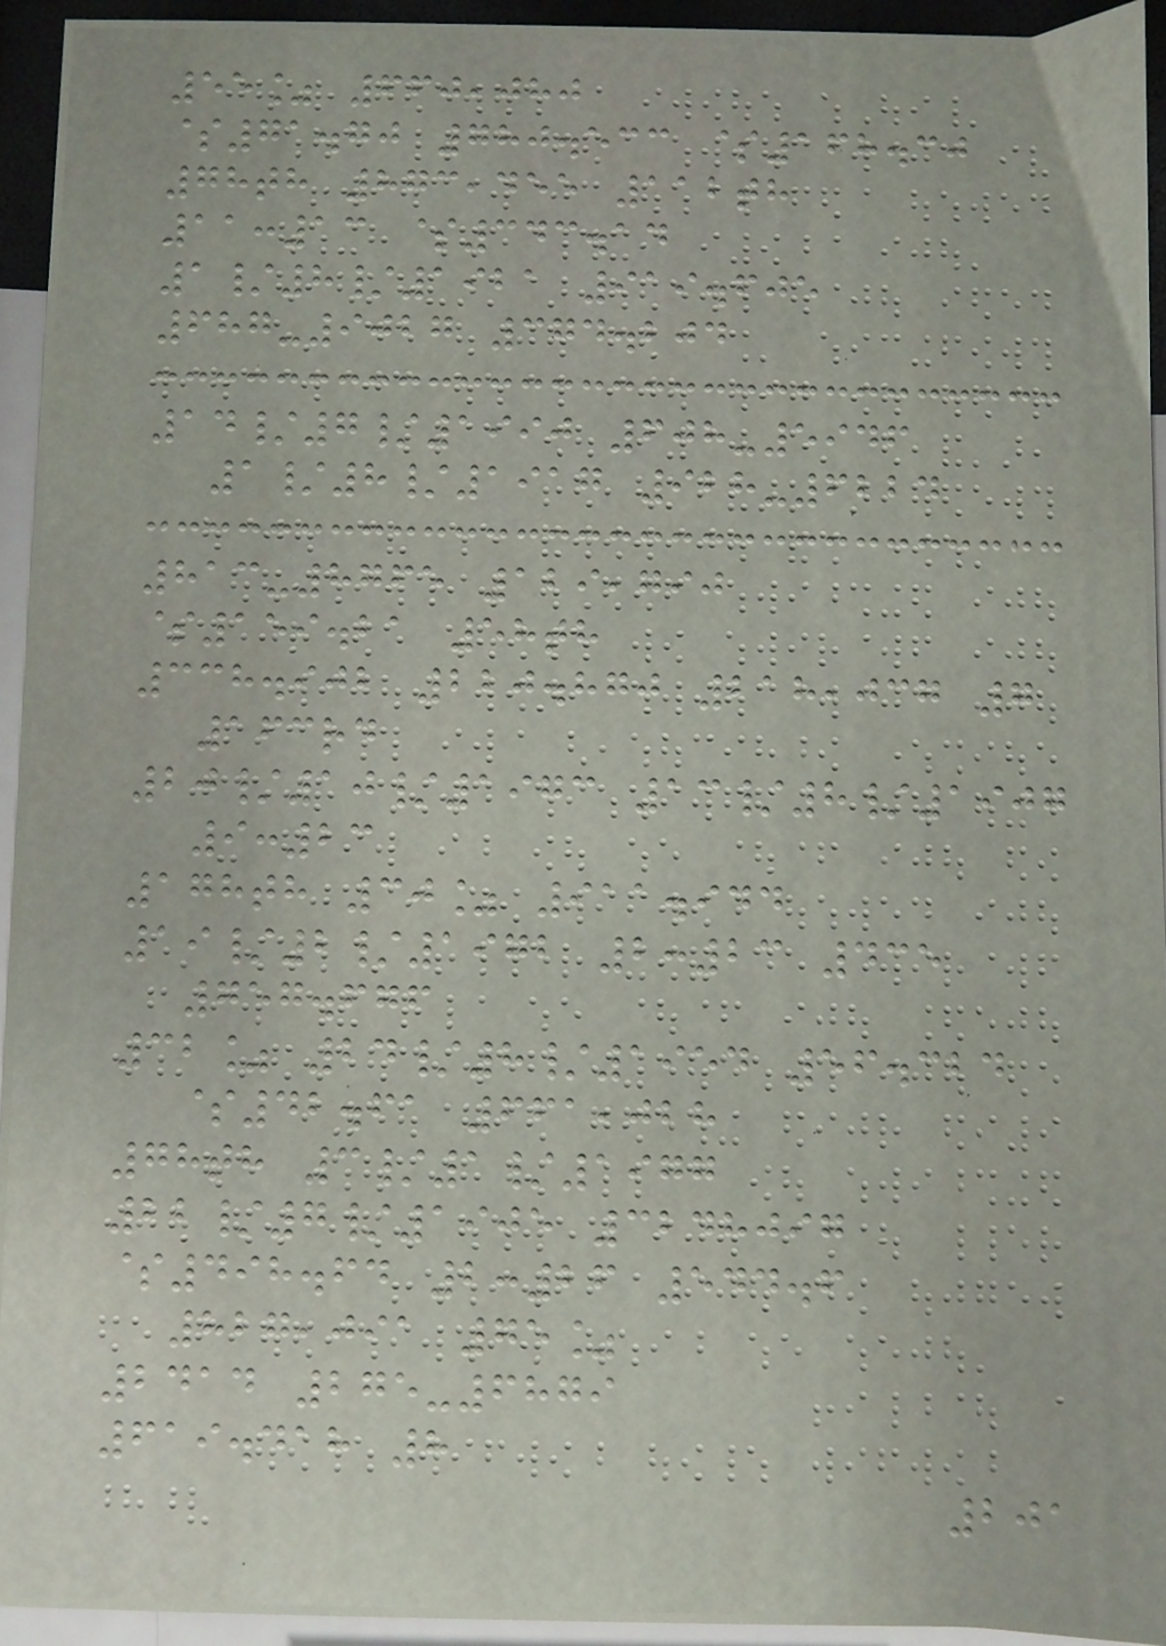55% 660,080
$71.70 780.533 $168.30
78th 873,455 112th
11:13 $343.14
1/8/1921 919.605
687-9027 374.204
14/7/1990 608-5946
1/8/1917 928-6224
813-8765 129,790
$159.21 58th
338.902 220.870 218,037 7
163rd
20/10/1973 13/8/1907
9:23
178th 30% 911.944
19/2/1972 2:23 435
757.676
32% 24/8/1954 56.324
$42.61 661,028
78th 3/1/1977
22/7/1905 3248097
$498.64 2:26 544.6
827,091 75%
2414 275-6879
619.418 8
201
